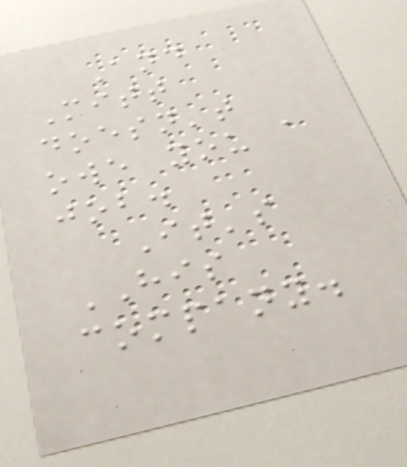And
Mitt
doesn't
owe you a
job.
It's
HIS
company.
